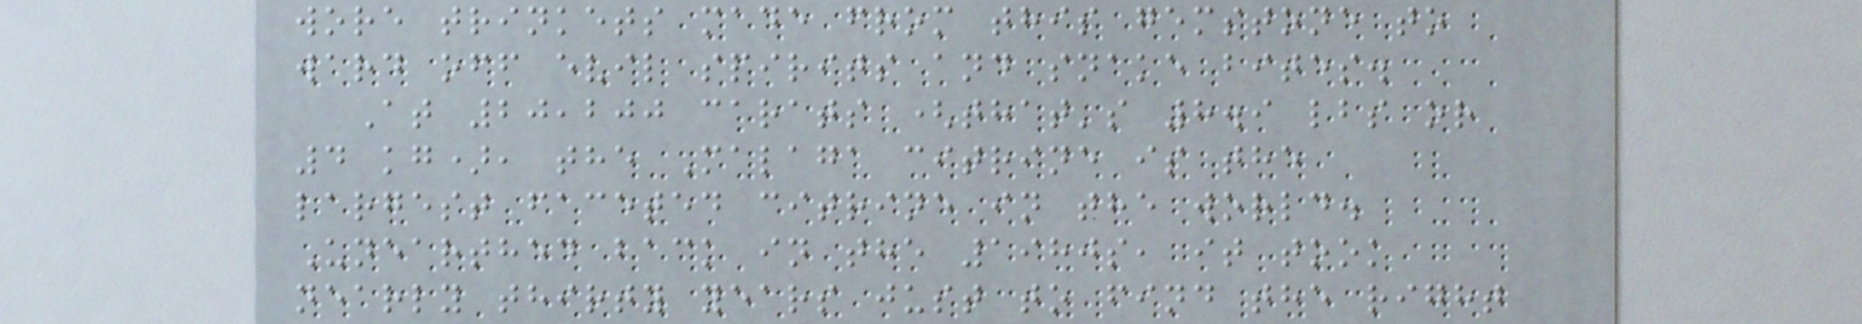wore trinkets made from this gemstone to
ward off evil spirits and snake bites.
At 20,200 carats (that's 8.9 lbs or
4 kg), the Malaga citrine is the
largest faceted citrine in the world.
Unearthed back in the 1980s, it took
nearly thirty years just to find the right
